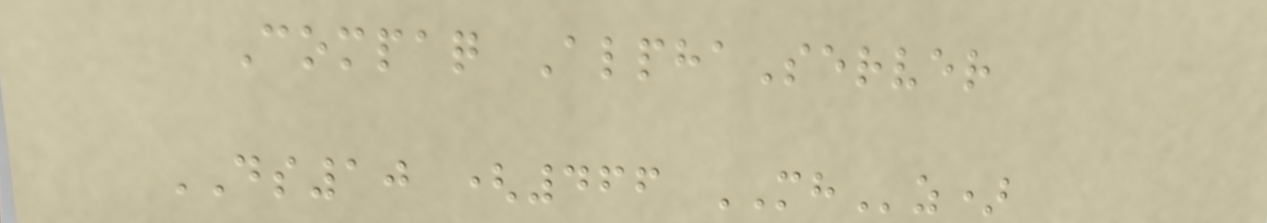Compaq AlphaServer
DS10 (466 MHz)
